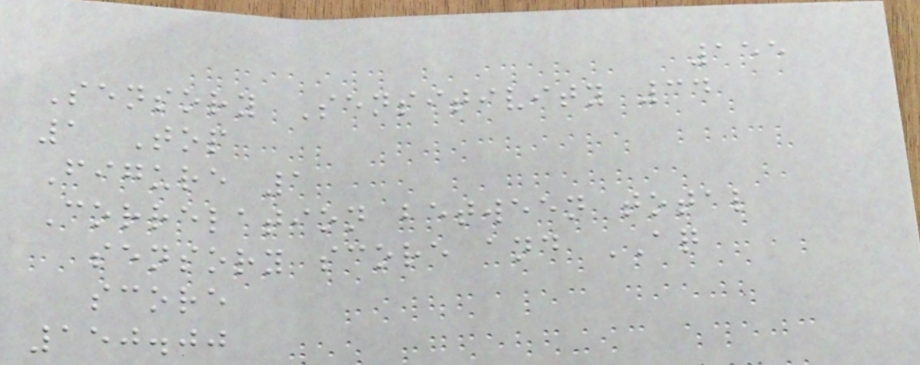155
Sensory Sensitivity 34
1 Top
Figure 1
Correlation between total
sensory score and AQ
score
150.00
